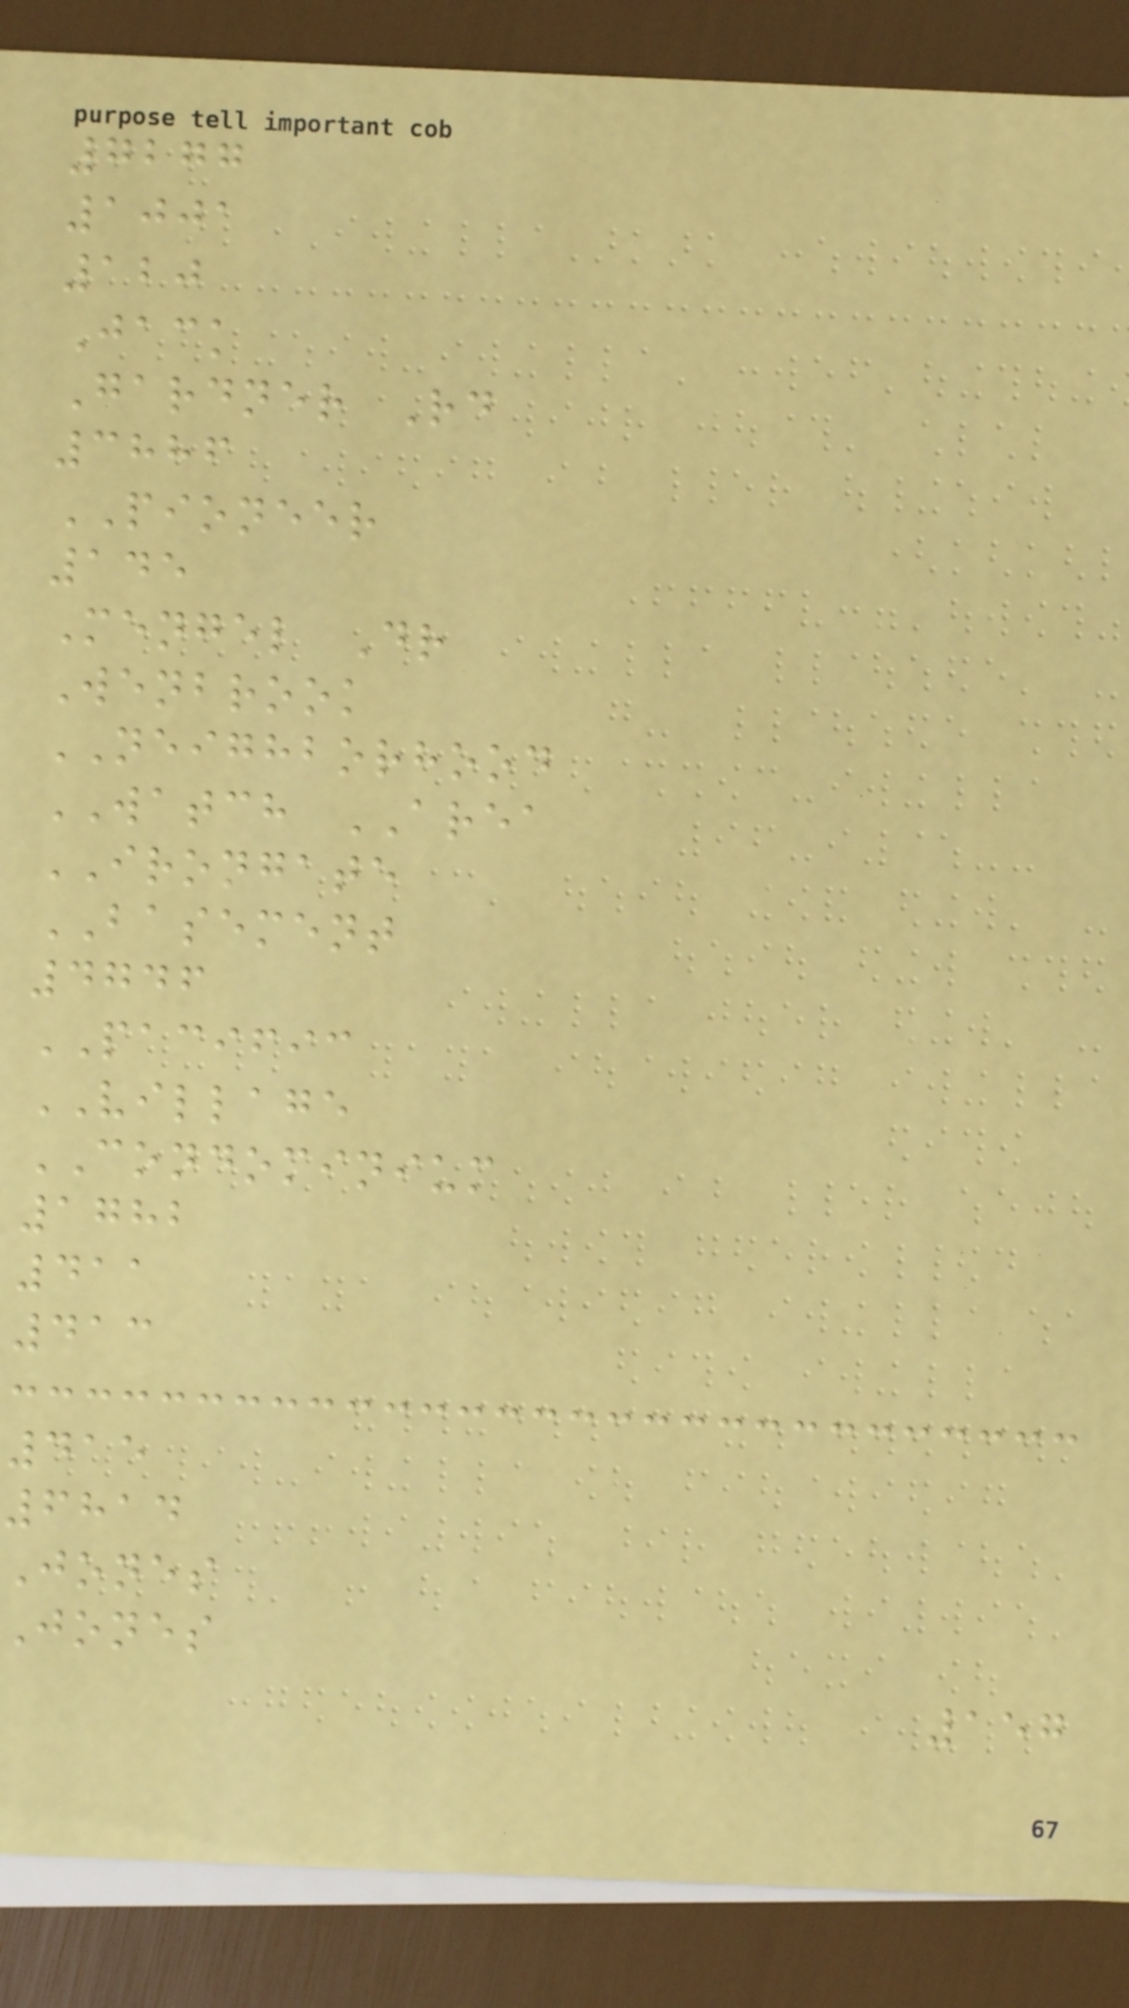7277
1001
120
Jack
Gardner Rd
3886
PIONEER
145
Mengel Dr
Wenbrook
NEIGHBORHOOD
WATCH AREA
IRONGATE
BASEMENT
4746
PACIFIC
VILLAGE
CONDOMINIUM
1782
411
413
415
6814
Jones
jones
157
